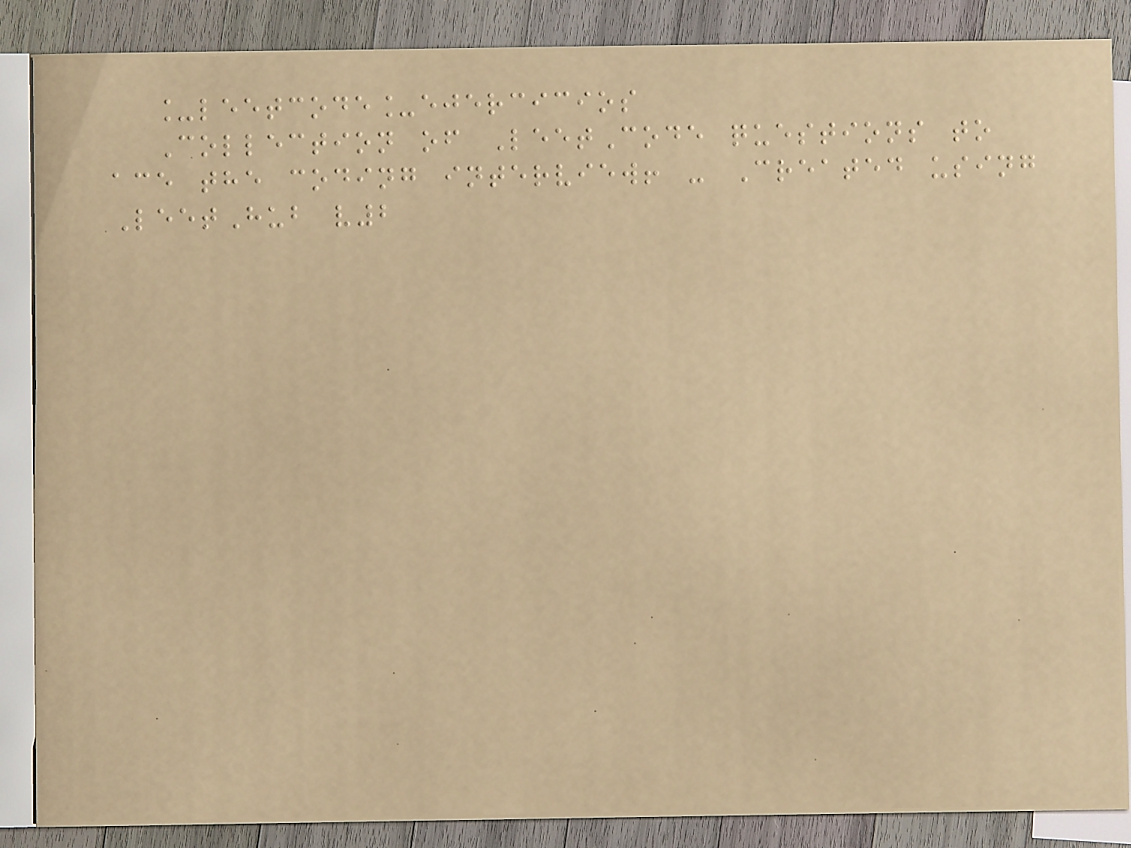_leetcode_ejercicios
Collection of LeetCode questions to
ace the coding interview! - Created using
LeetHub v2
